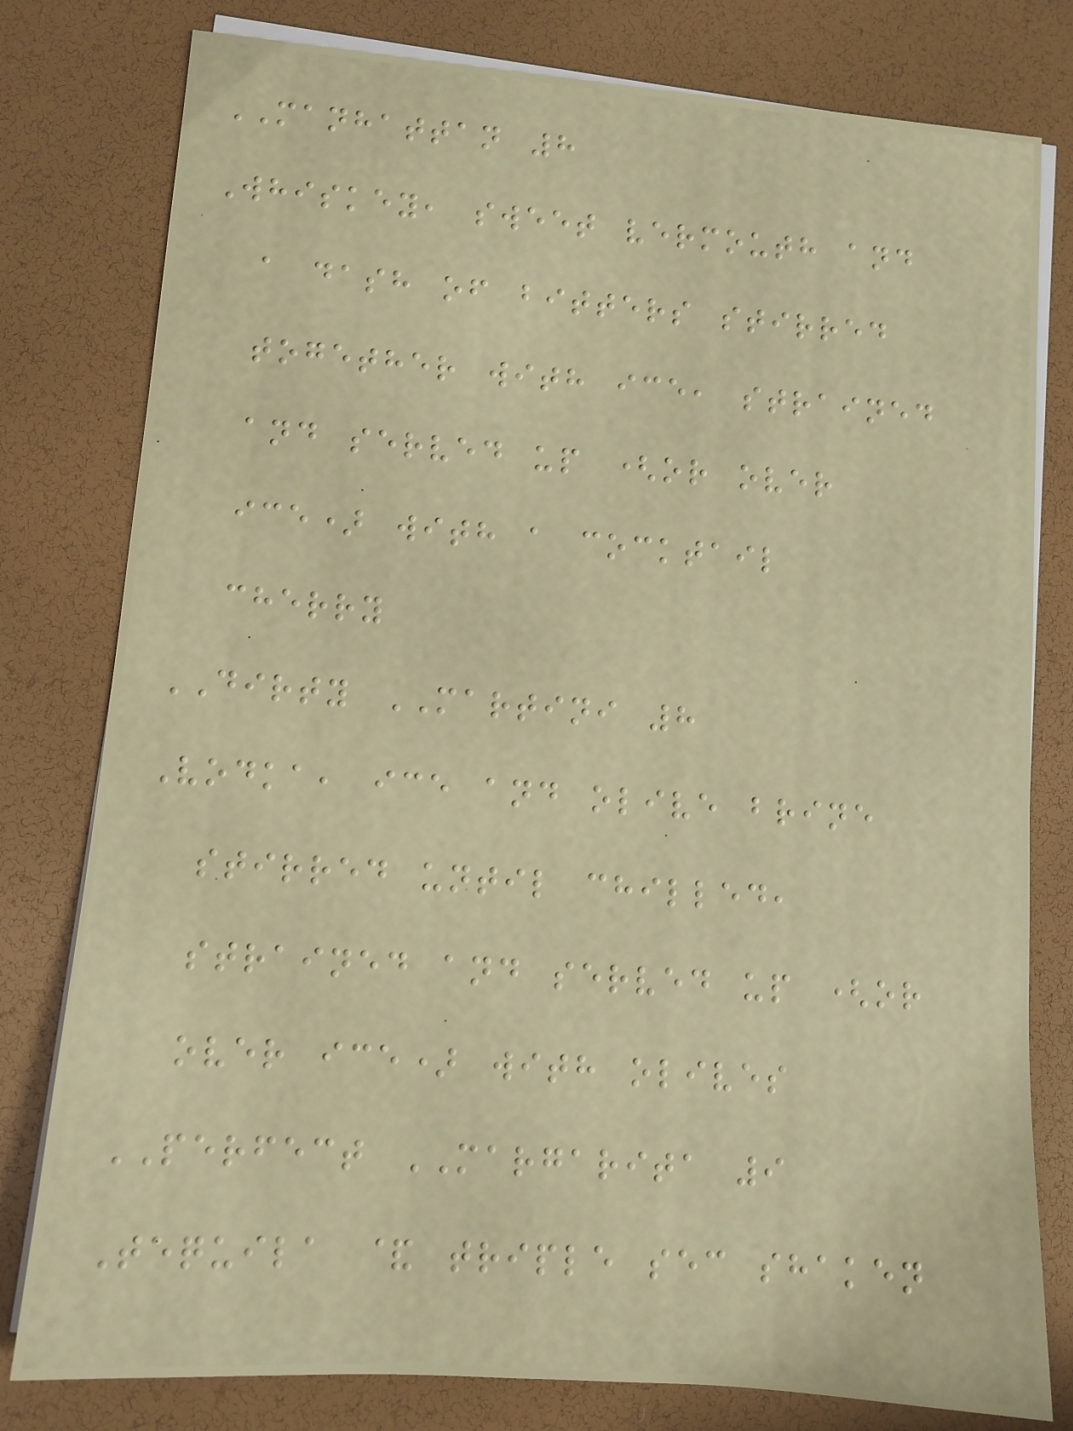MANHATTAN 8
Whiskey, sweet vermouth and
a dash of bitters stirred
together with ice, strained
and served up (or over
ice) with a cocktail
cherry
DIRTY MARTINI 8
Vodka, ice and olive brine
stirred until chilled,
strained and served up (or
over ice) with olives
PERFECT MARGARITA 9
Tequila & triple sec shaken
